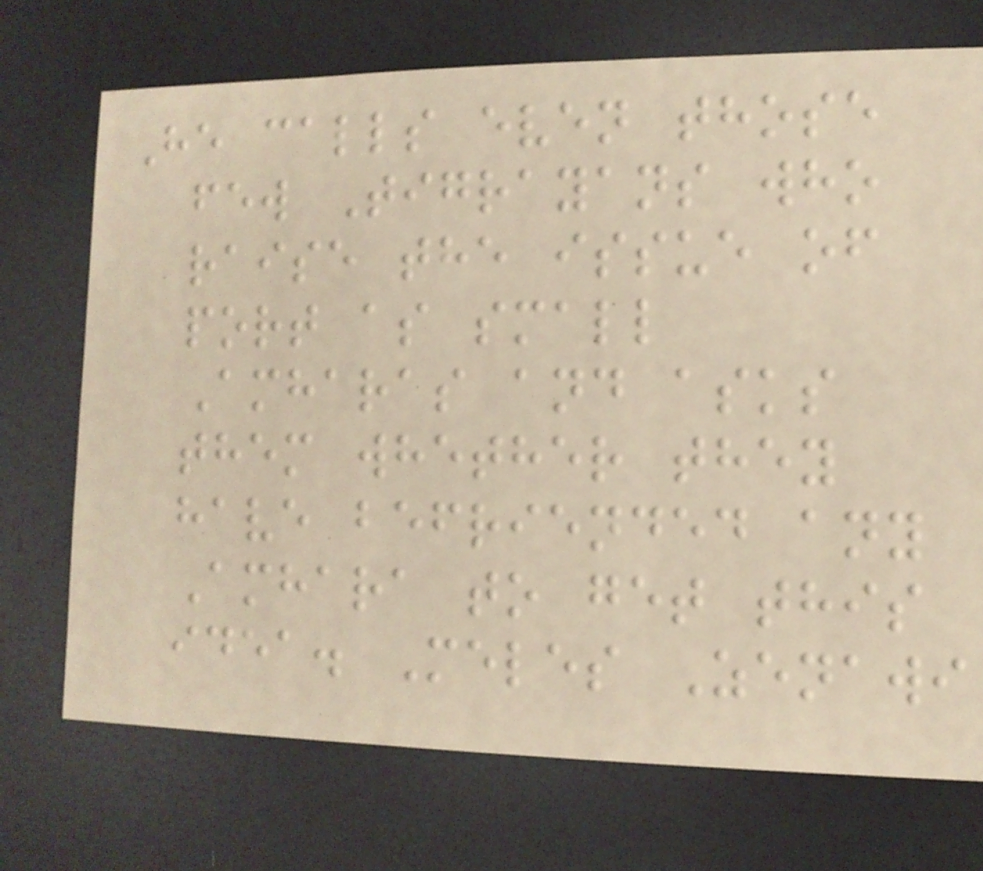He calls even those
few Tigrayans who
raise the issue of
port as small
Amharas and asks
them whether they
have befriended any
Amhara to get this
idea. Meles Zenawi
